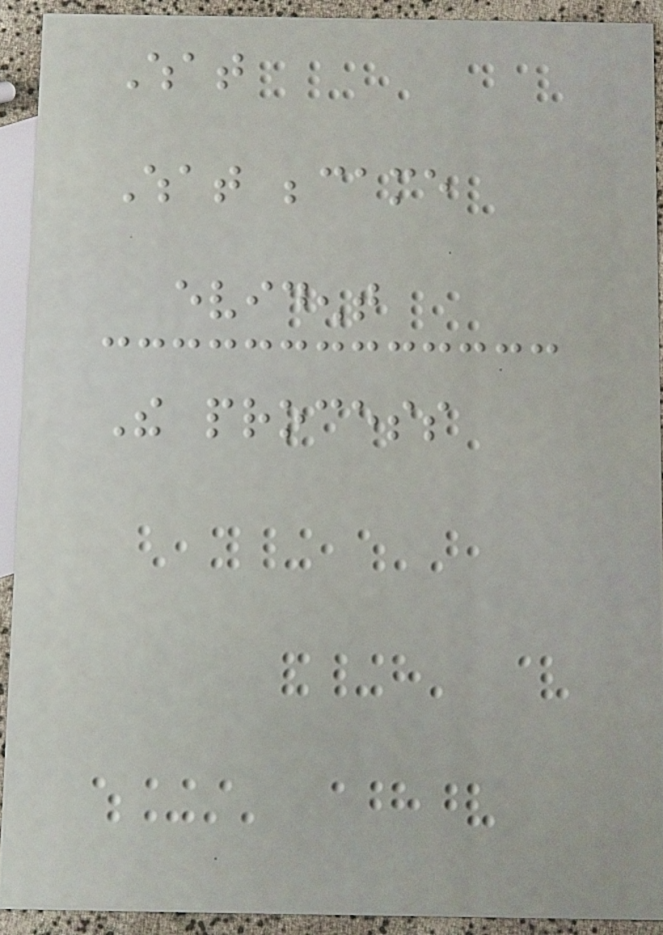What
What became
evident
The process
